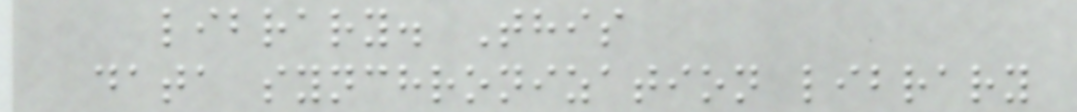library. This
data synchronization library
